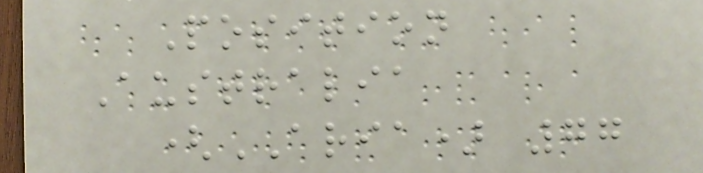Position
Australia
(ARIA) 77
